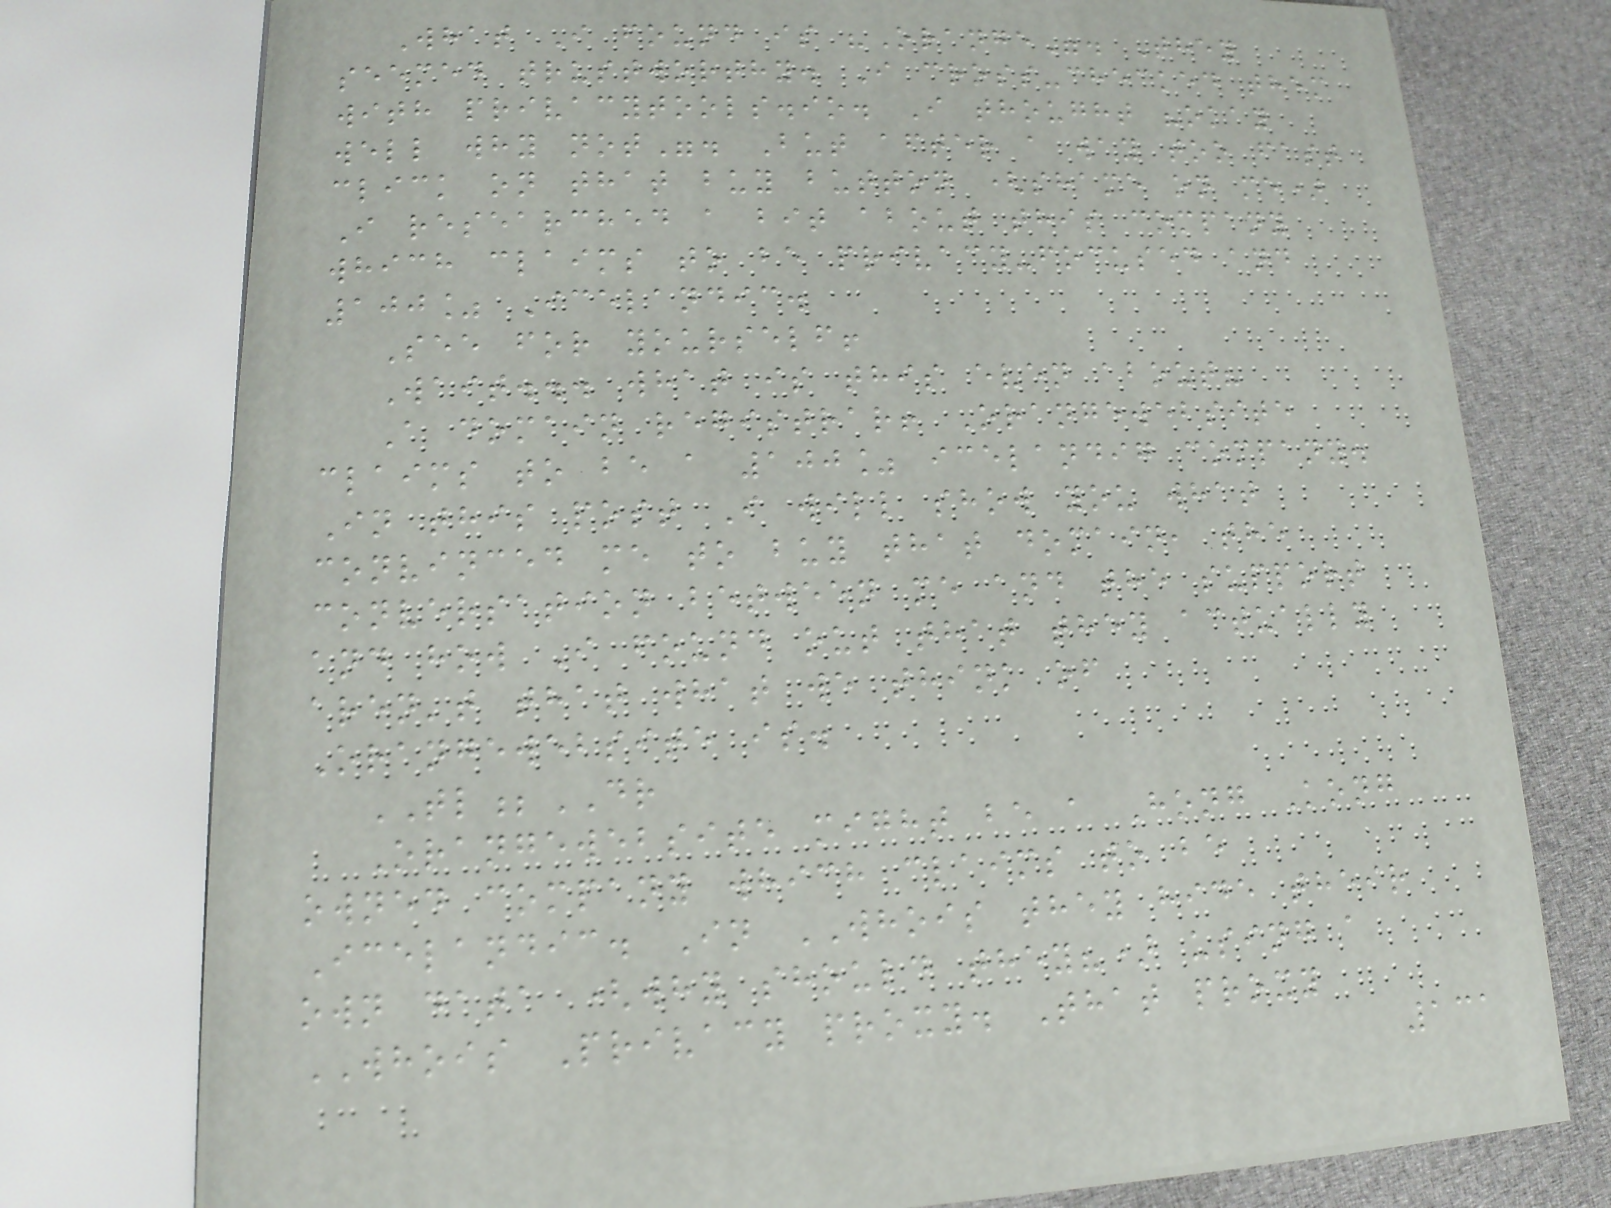What I found is "Orange". They
seemed trustworthy. I cross-checked them
with privacytools.io. I thought "okay
well why not". But after a way too fast
click on that buy button (shame on me)
I researched a bit about this company
which claims to be privacy-focused and
100% Icelandic.
See for yourself!
Wait... what is this even about?
A domain registrar! Orangewebsite
claims to be a 100% icelandig company.
In this post I will show you what
convinced me to buy that domain, the
conversation between me and the support
and how I found out that they actually
aren't that what we think of
Orangewebsite is.
TL;DR
Orangewebsite might be a Hong Kong
owned company which claims to be
Icelandic. In WHOIS they hide their
own data (why should they?) using a
WHOIS Privacy proxy. That proxy
131
